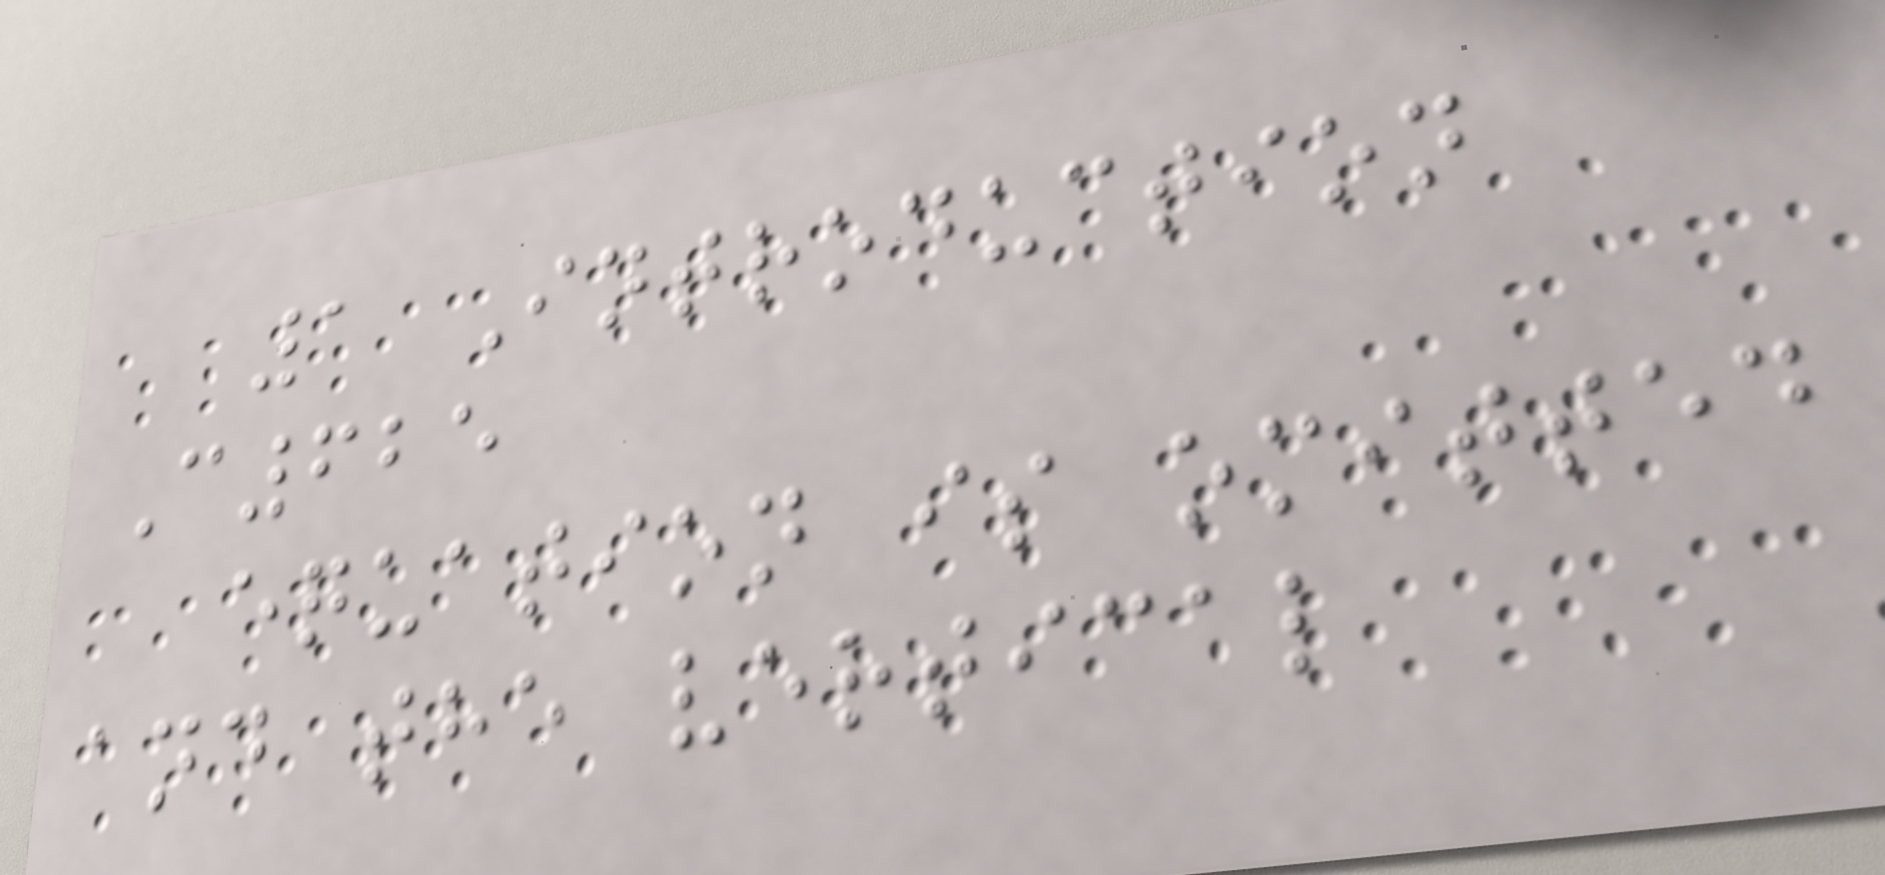1 Introduction
C625
equation is omitted
and the vertical
